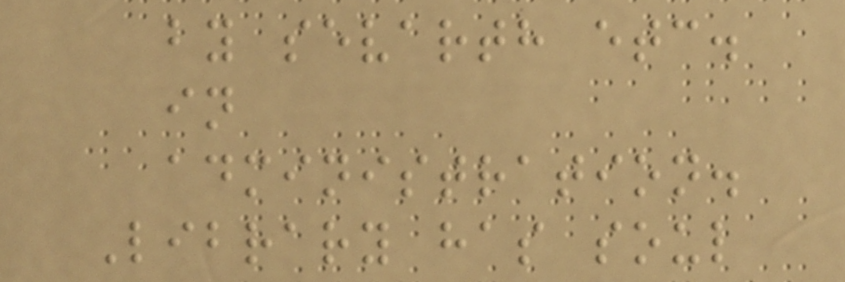by sevarth etc.
in
administration.
Library has soul
